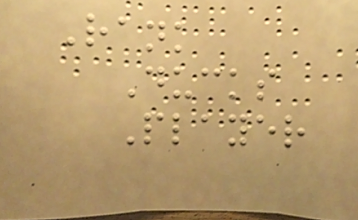Rank
Ducks
Player
